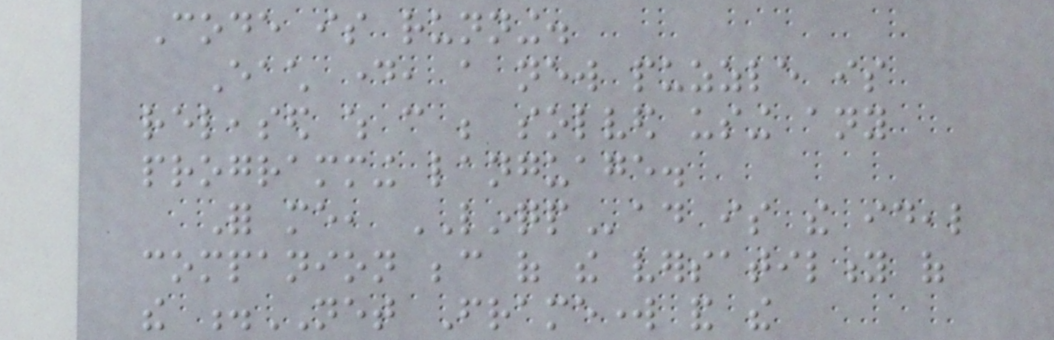Code is running.
Each day, a new puzzle is
released which can be solved using any
programming language.
For me, LINQPad is the ideal
companion because of the versatility of
the .NET Framework and the
